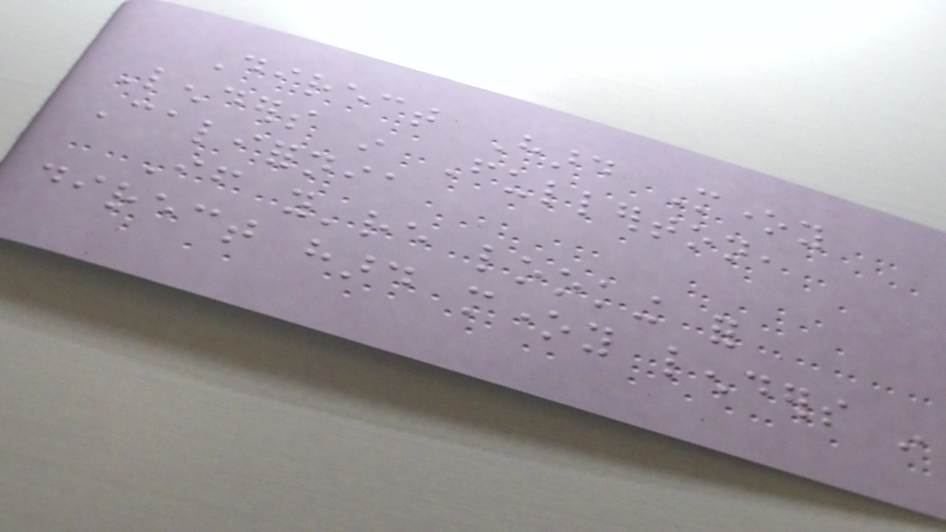Direct Hard Money
Lenders in Fullerton,
California
If you're looking for
direct hard money lenders in
